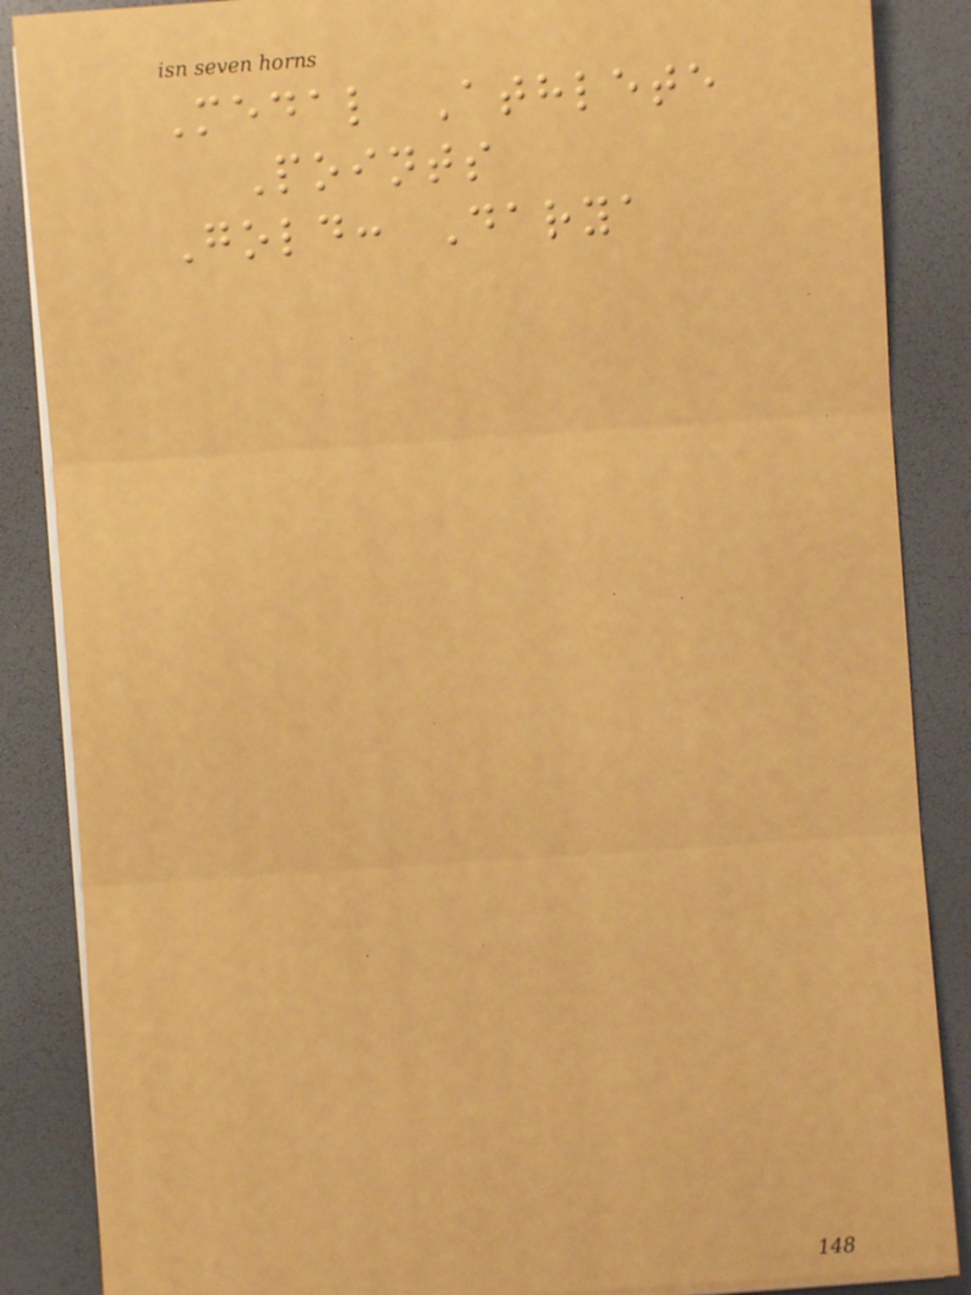Medal Athlete
Points
Gold: Darya
